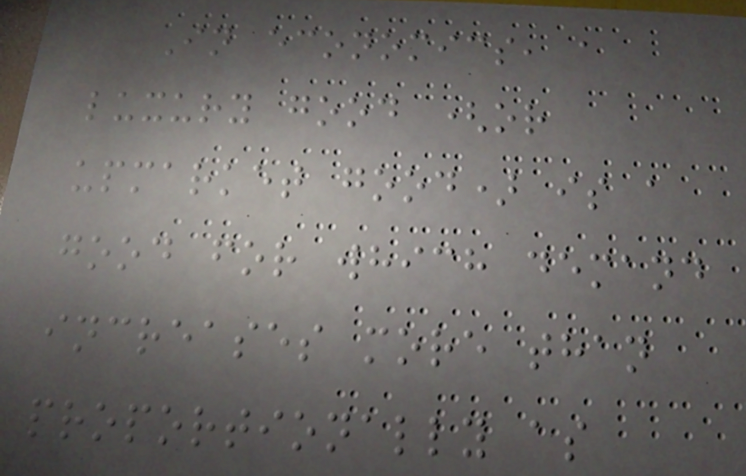In economics, a
luxury good (or
upmarket good) is a
good for which demand
increases more than
proportionally as
